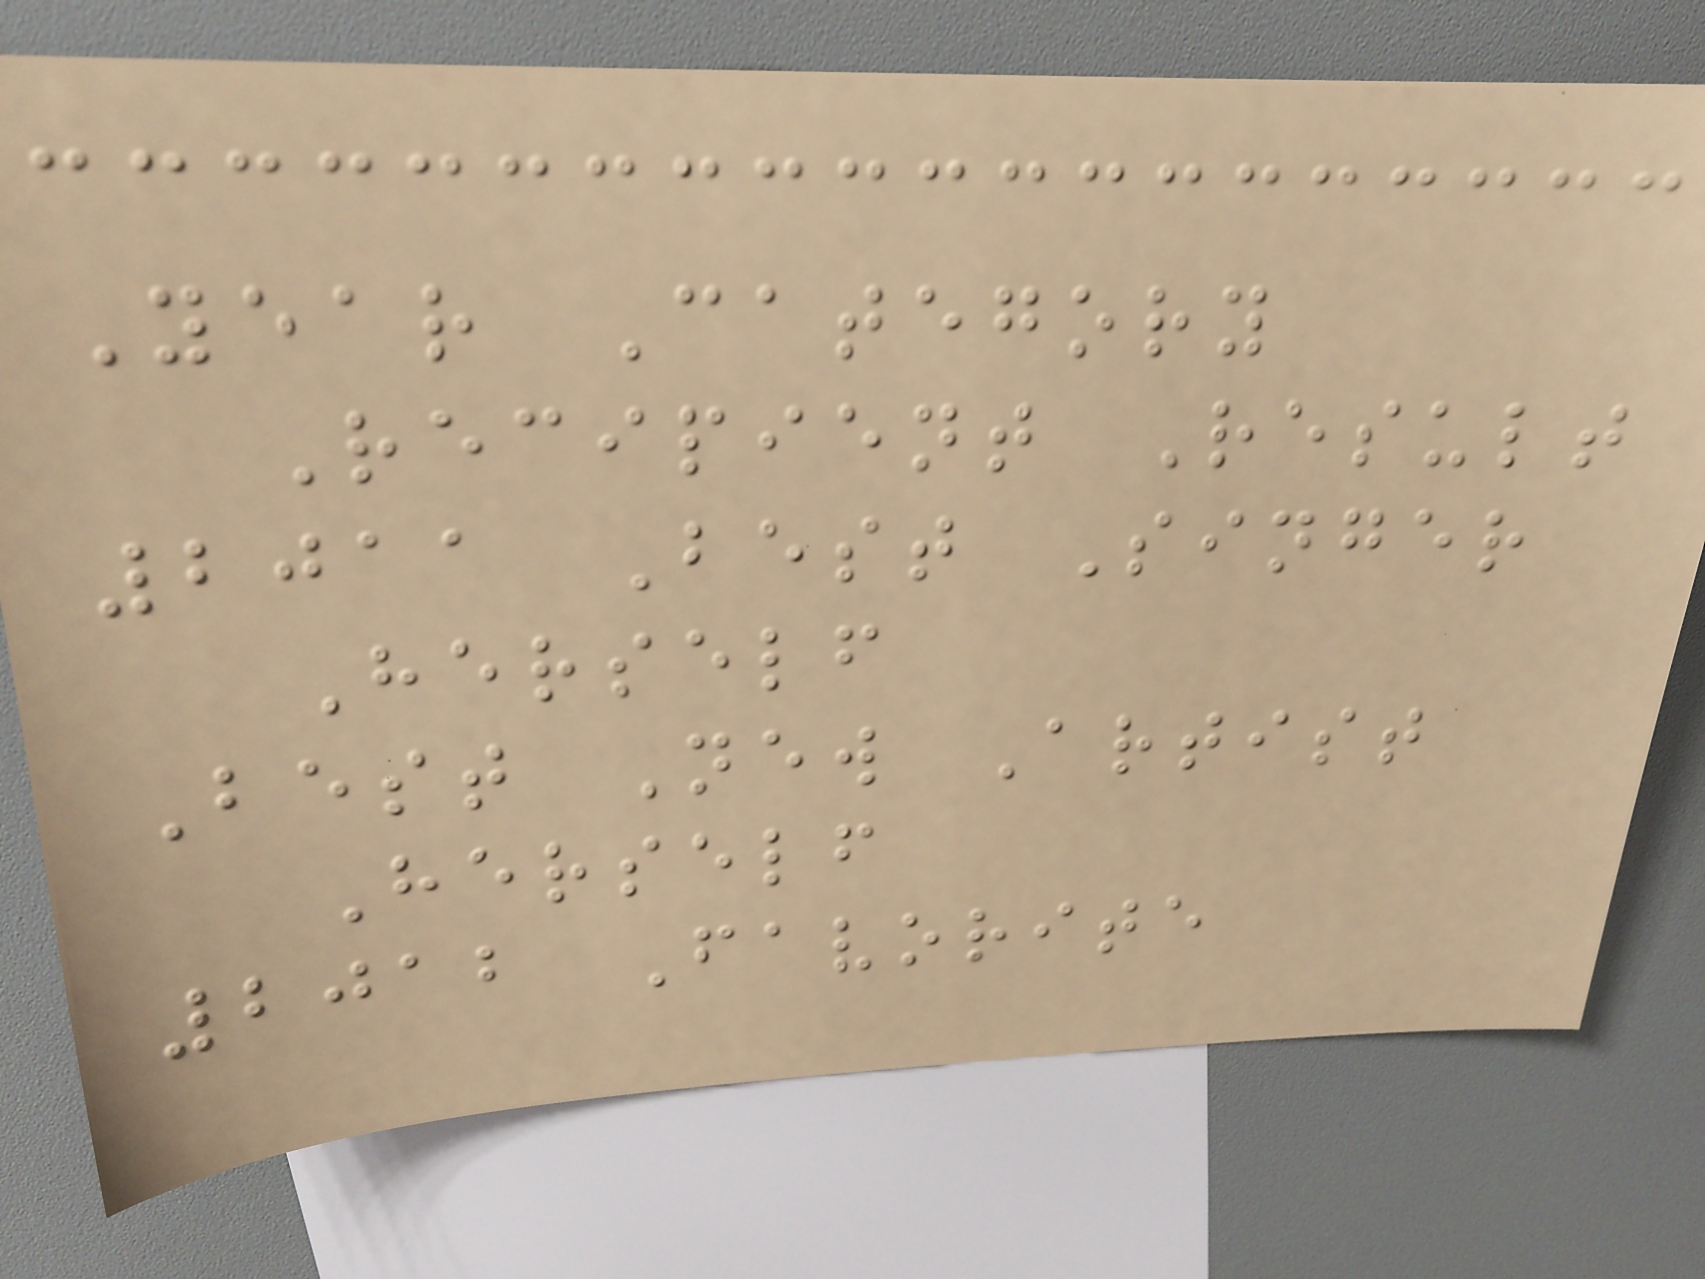Year Category
Recipient Result
2011 Best Singer
Herself
Best New Artist
Herself
2012 Favorite
